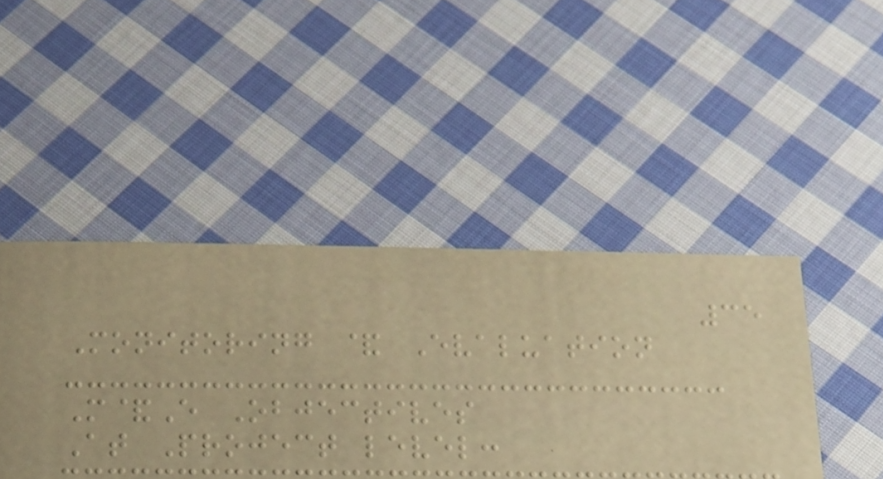35
Monitoring & Evaluation
M&E Objectives
At Project level:
